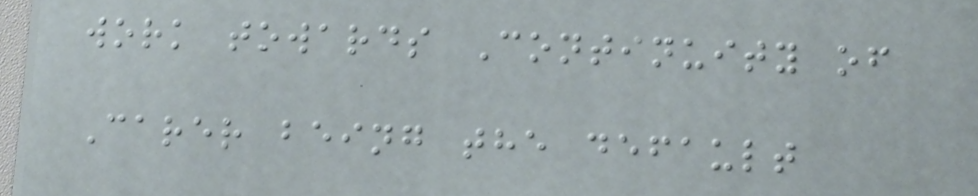work towards Continuity of
Carer being the default
